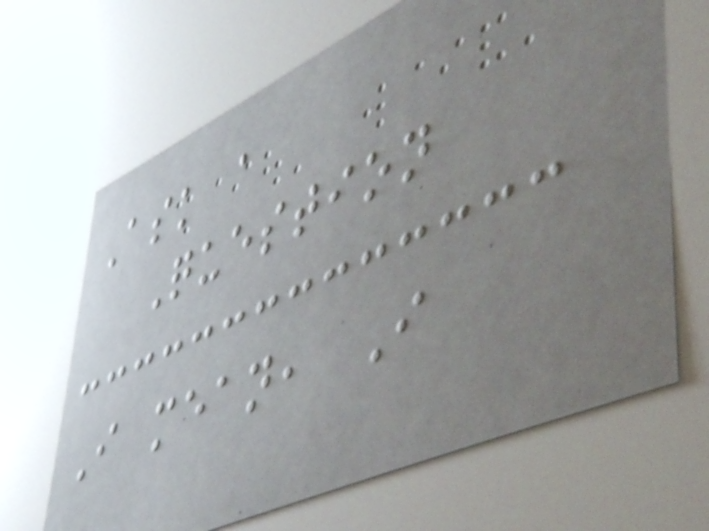Ask a
Question
I mean, I
